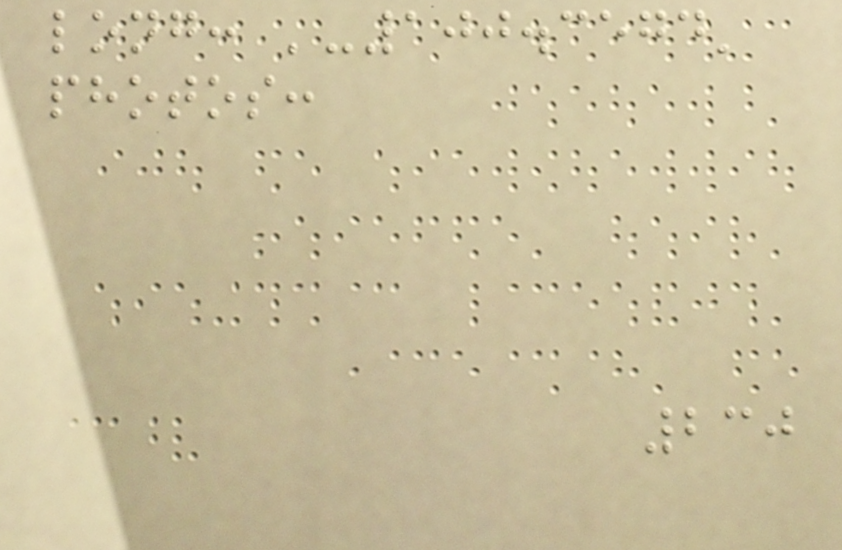long: '-100.3574'
photos:
230
